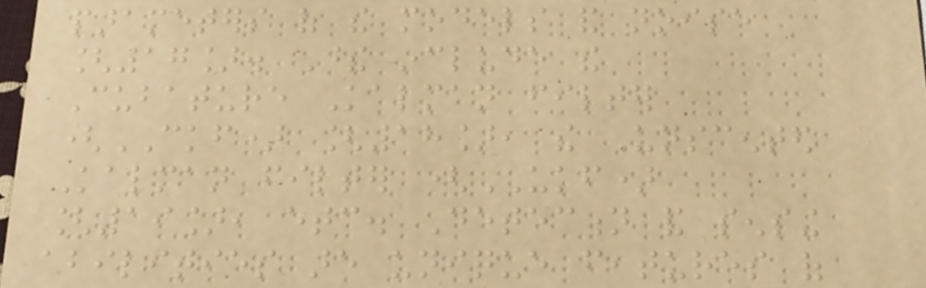parameters of the models and noise
[17]. These include the
Cubature Kalman filter
(CKF) [18], the Unscented
Kalman filter (UKF)
[19], etc. Detection and sensing
abilities are unique features of
